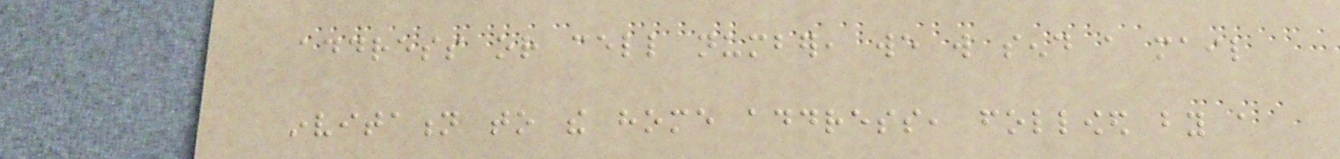address or cell number, we will send a mail
invitation to the home address, followed by a
